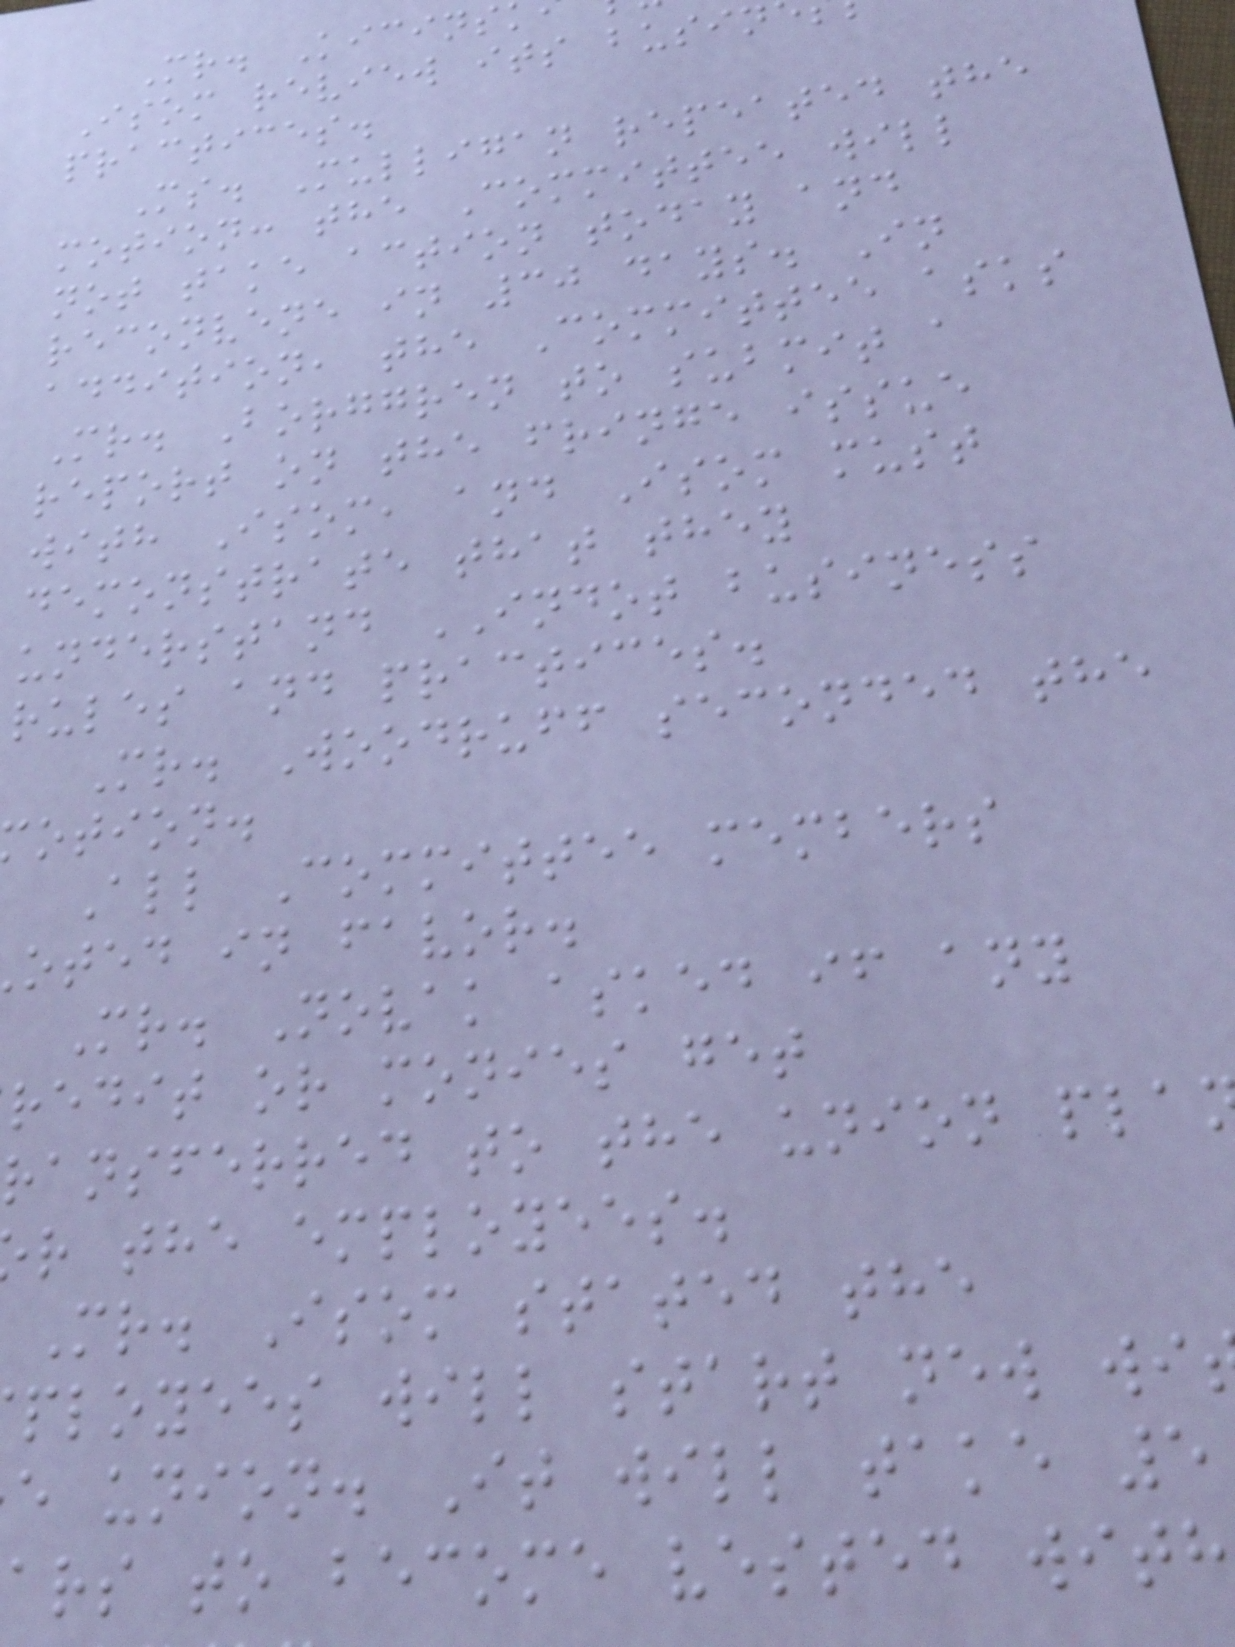Mr. Kicins
Isom review its busin
practices.
Ms. Mulligan repeated the
motion: the Committee will
not take action today and
reconvene in 30 days. In
addition, the Committee asks
Mr. Borggren to submit a
report on the fringe issue
with Isom, and Isom must
demonstrate that they
understand INDOT business
rules and practices.
Mr. Woodruff seconded the
otion.
All Committee members
oted in favor.
Mr. Novak asked if any
redit or monies get
ransferred to the union pla
r the employees.
Mr. Isom stated the
ployees will start new wi
e union. It will take 5
ars to become vested with
